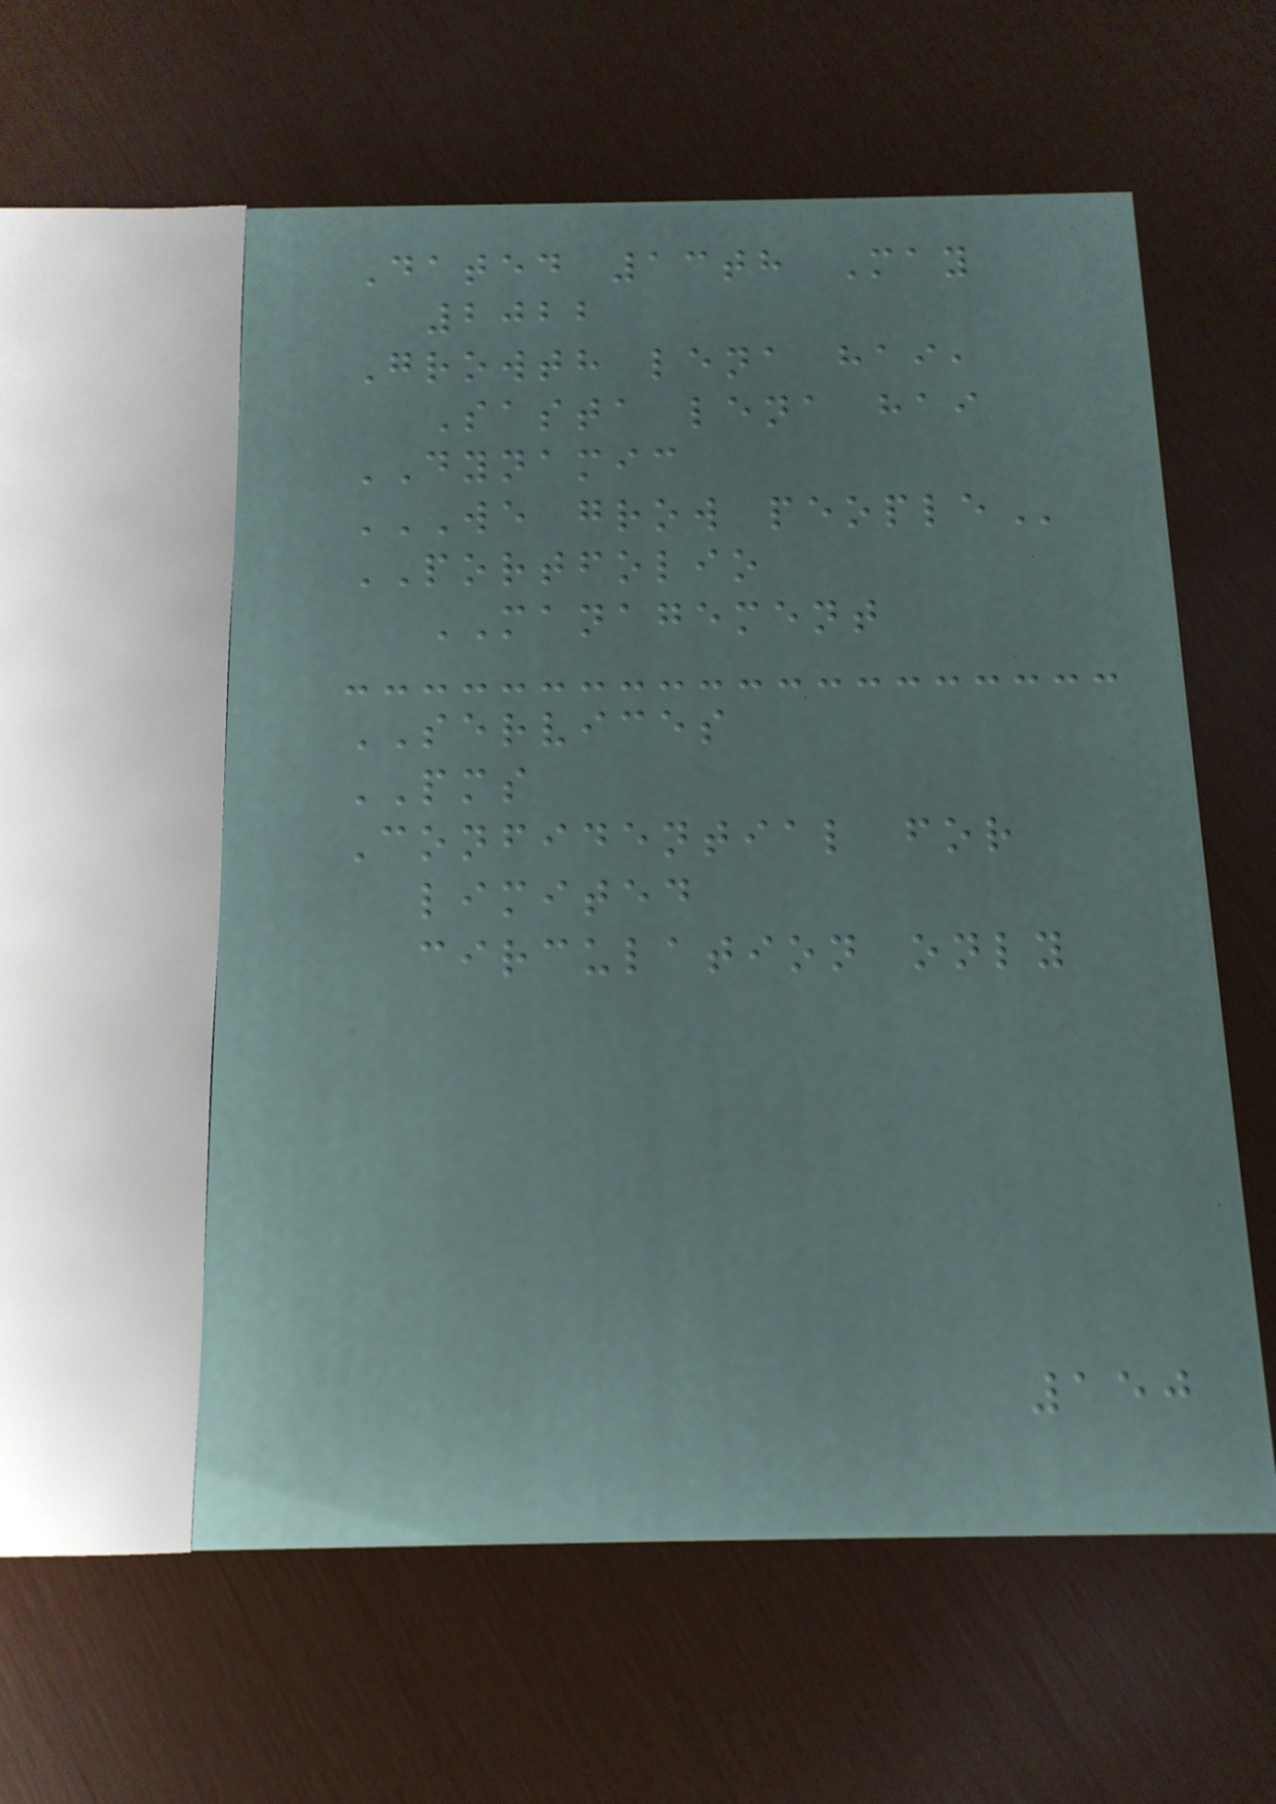Dated 13th May
2022
Growth lena hai,
Sasta lena hai
DYNAMIC
WE GROW PEOPLE
PORTFOLIO
MANAGEMENT
SERVICES
PMS
Confidential for
limited
circulation only
150
